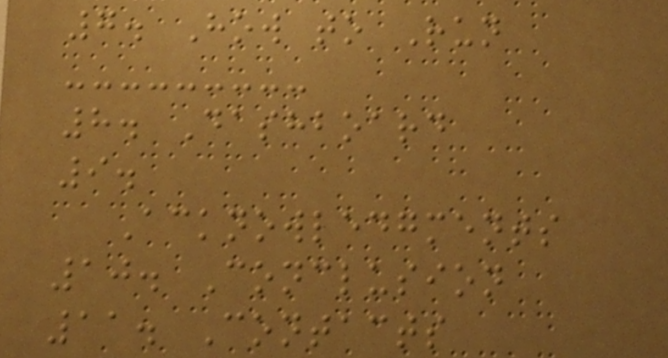7. How to Run
8. Dashboard
9.
Acknowledgments
10. Conclusion
11. Contacts
